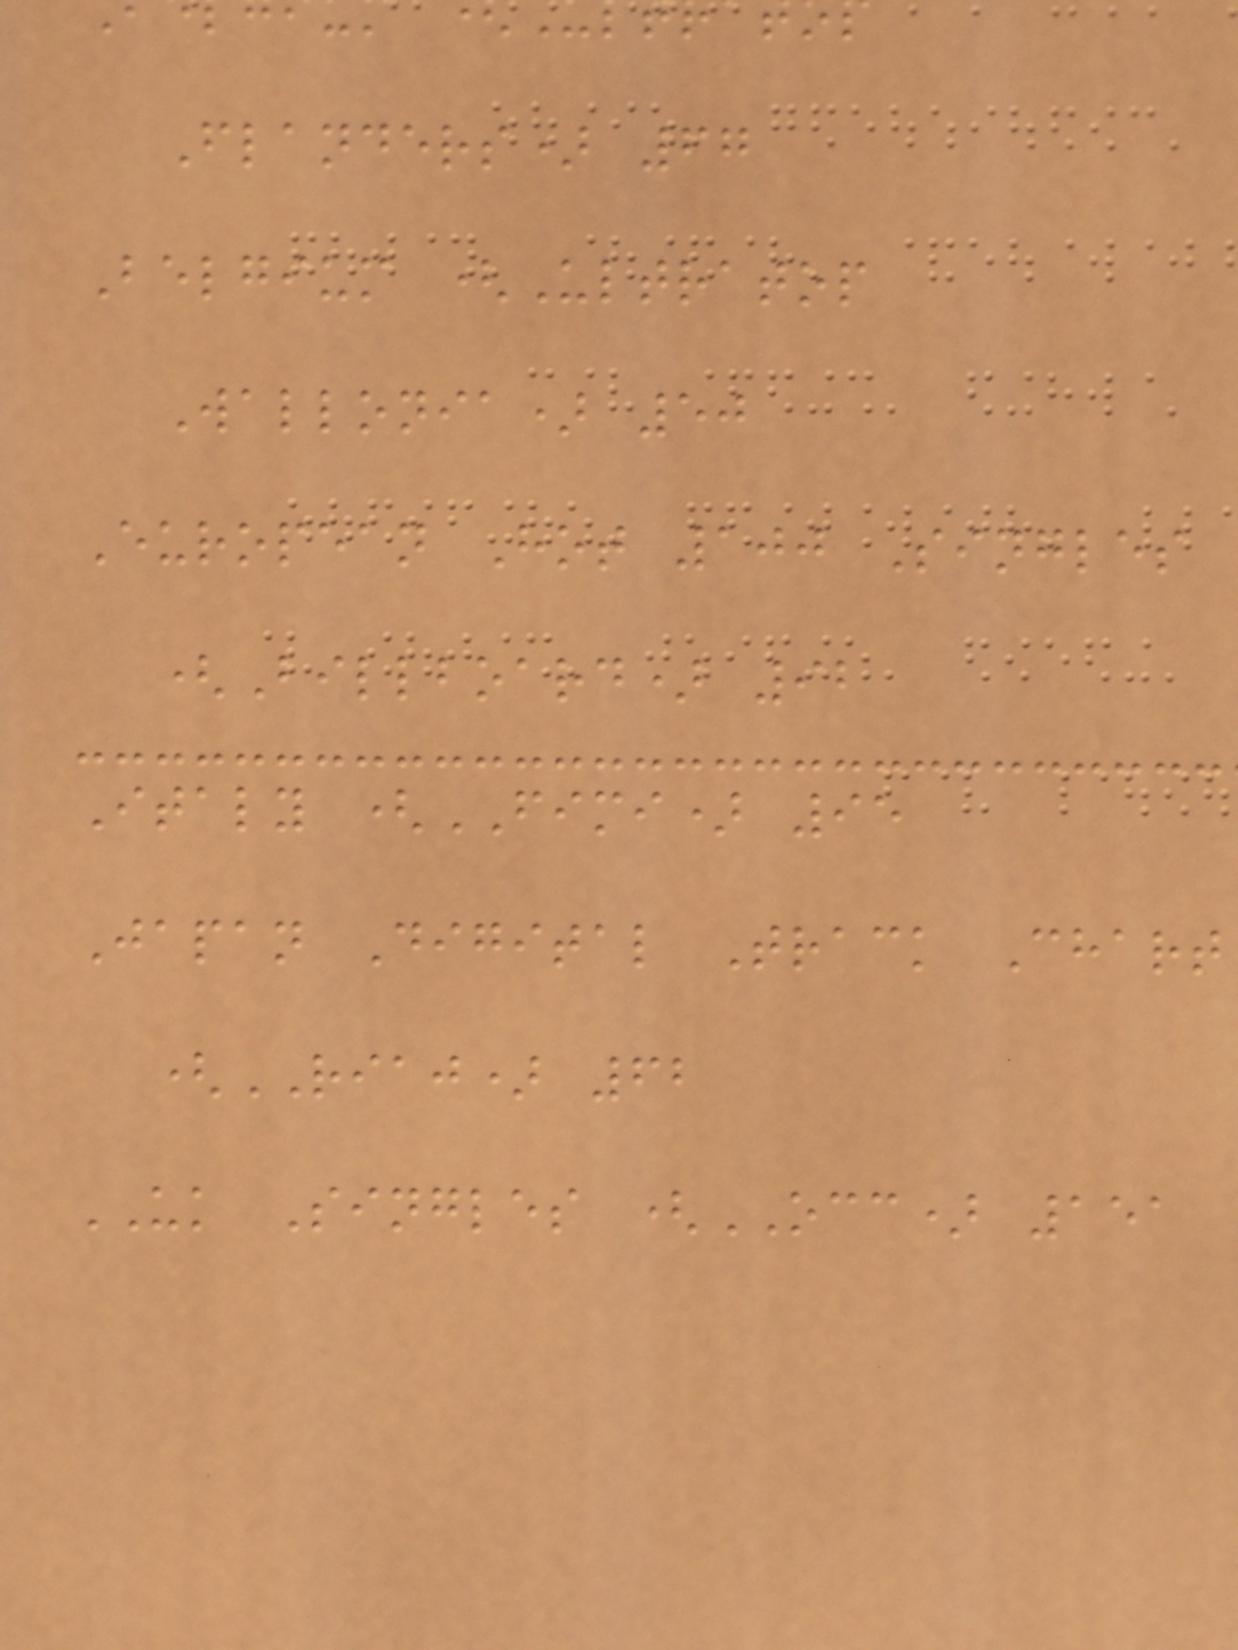Flanders) 67
Belgium (Ultratop
Wallonia) 50
European Hot 100 Singles
(Billboard) 92
Italy (FIMI) 95
Japan Digital Track Chart
(RIAJ) 62
UK Singles (OCC) 151
